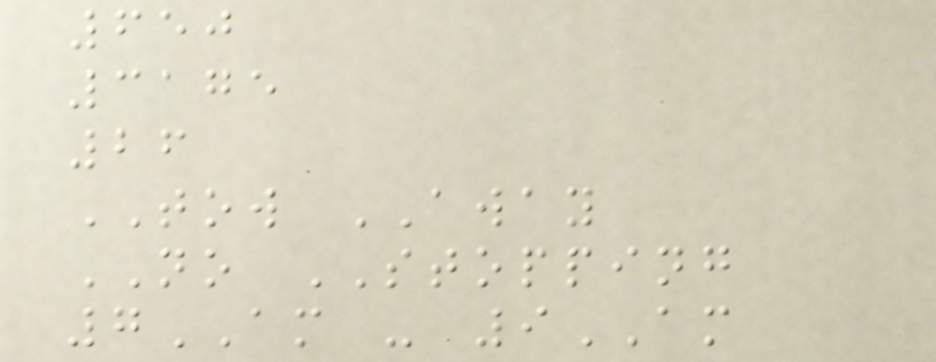650
3175
26
TOW AWAY
NO STOPPING
7AM - 9AM
